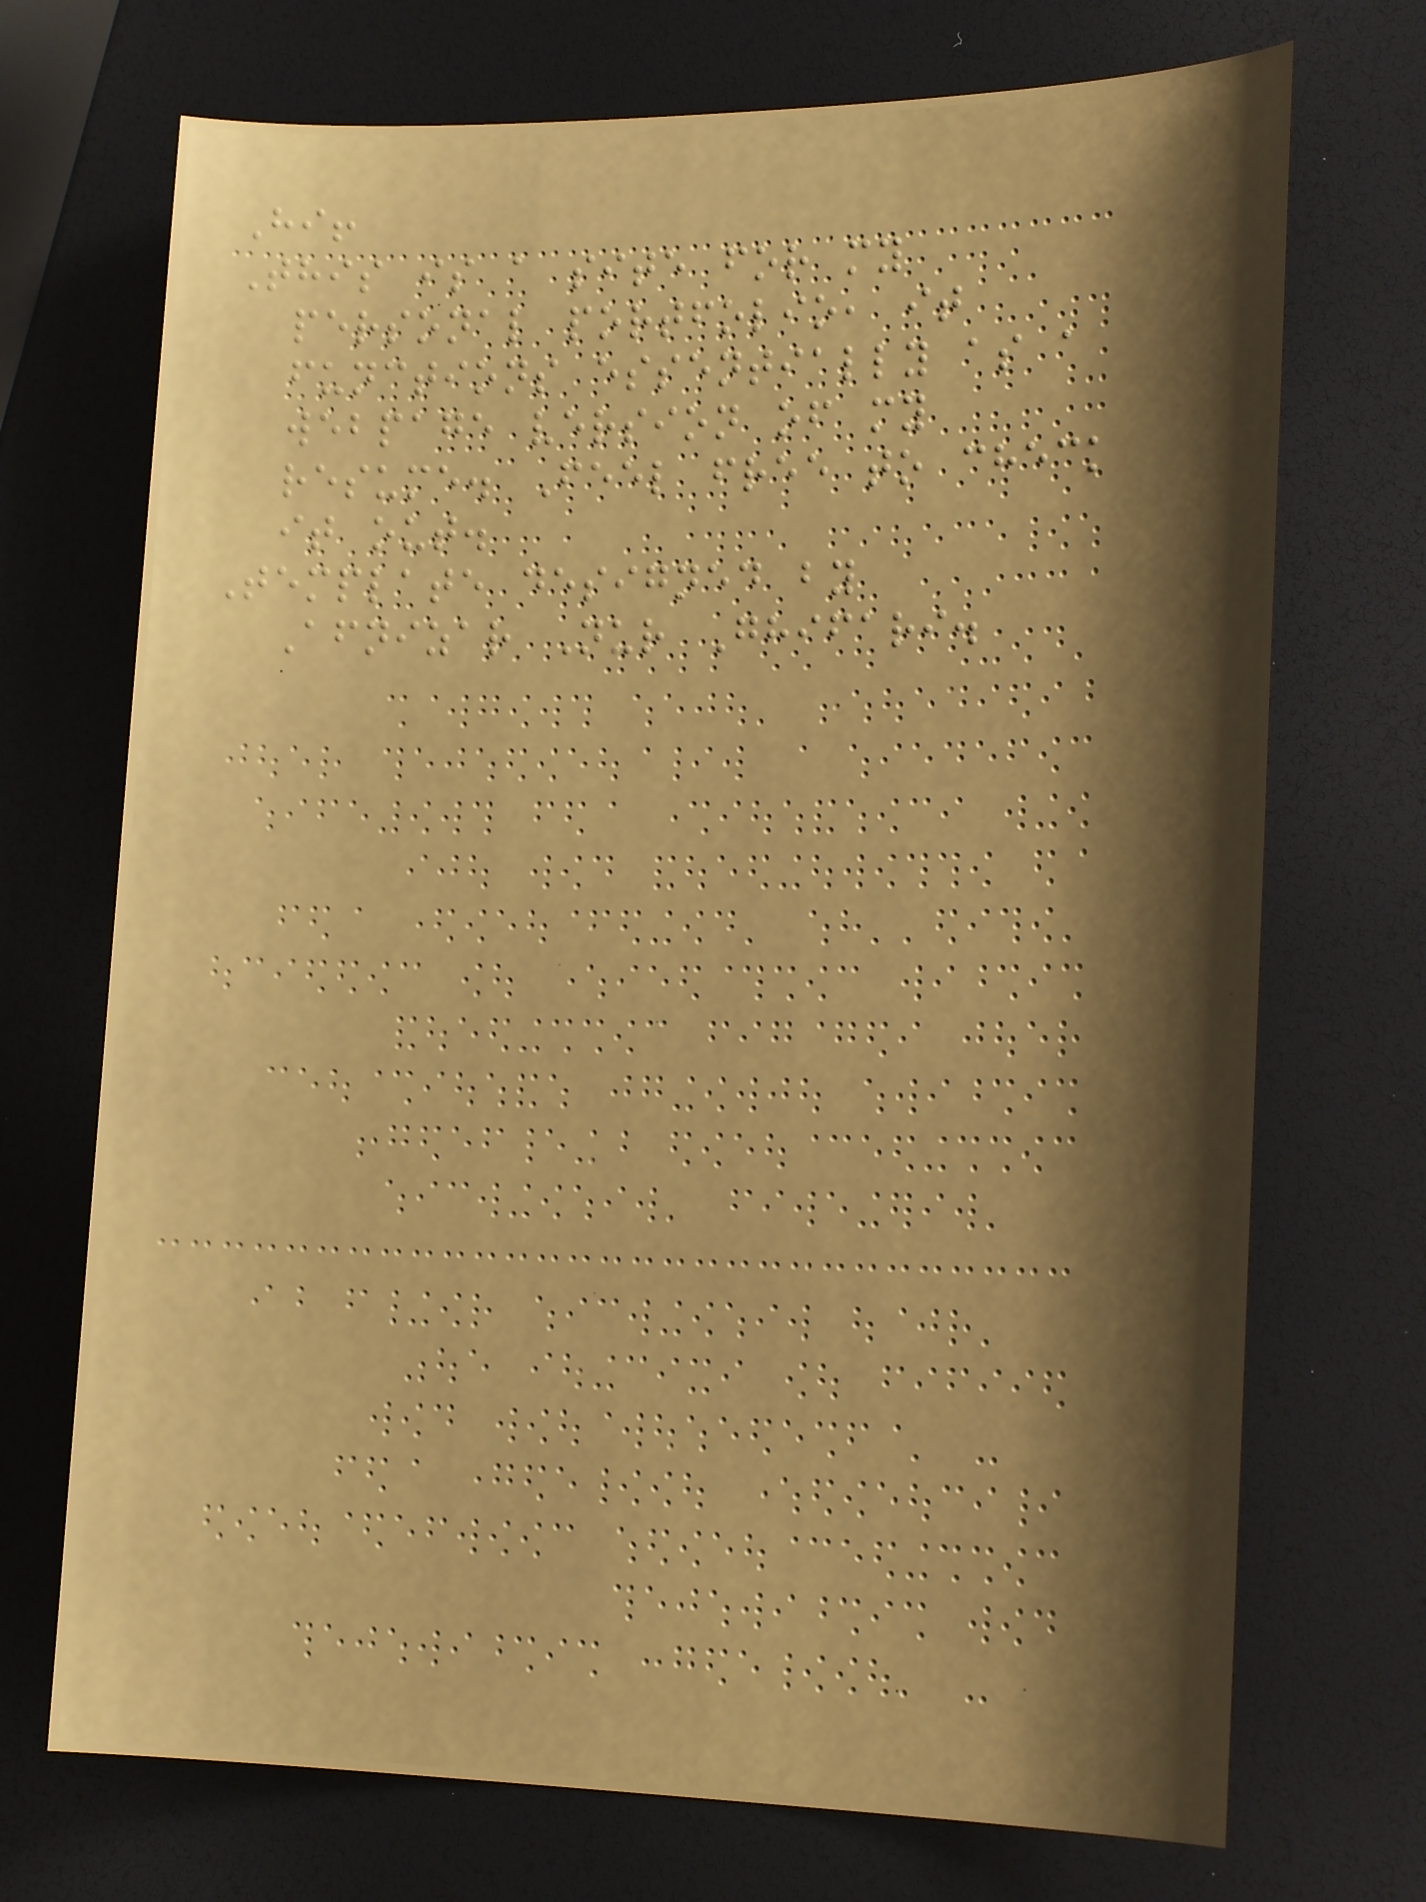Hi!
This is a site for my
personal portfolio, it
functions essentially as a
webpage version of my
resume. Feel free to check
it out.
Template designed by
Afnizar Nur Ghifari.
